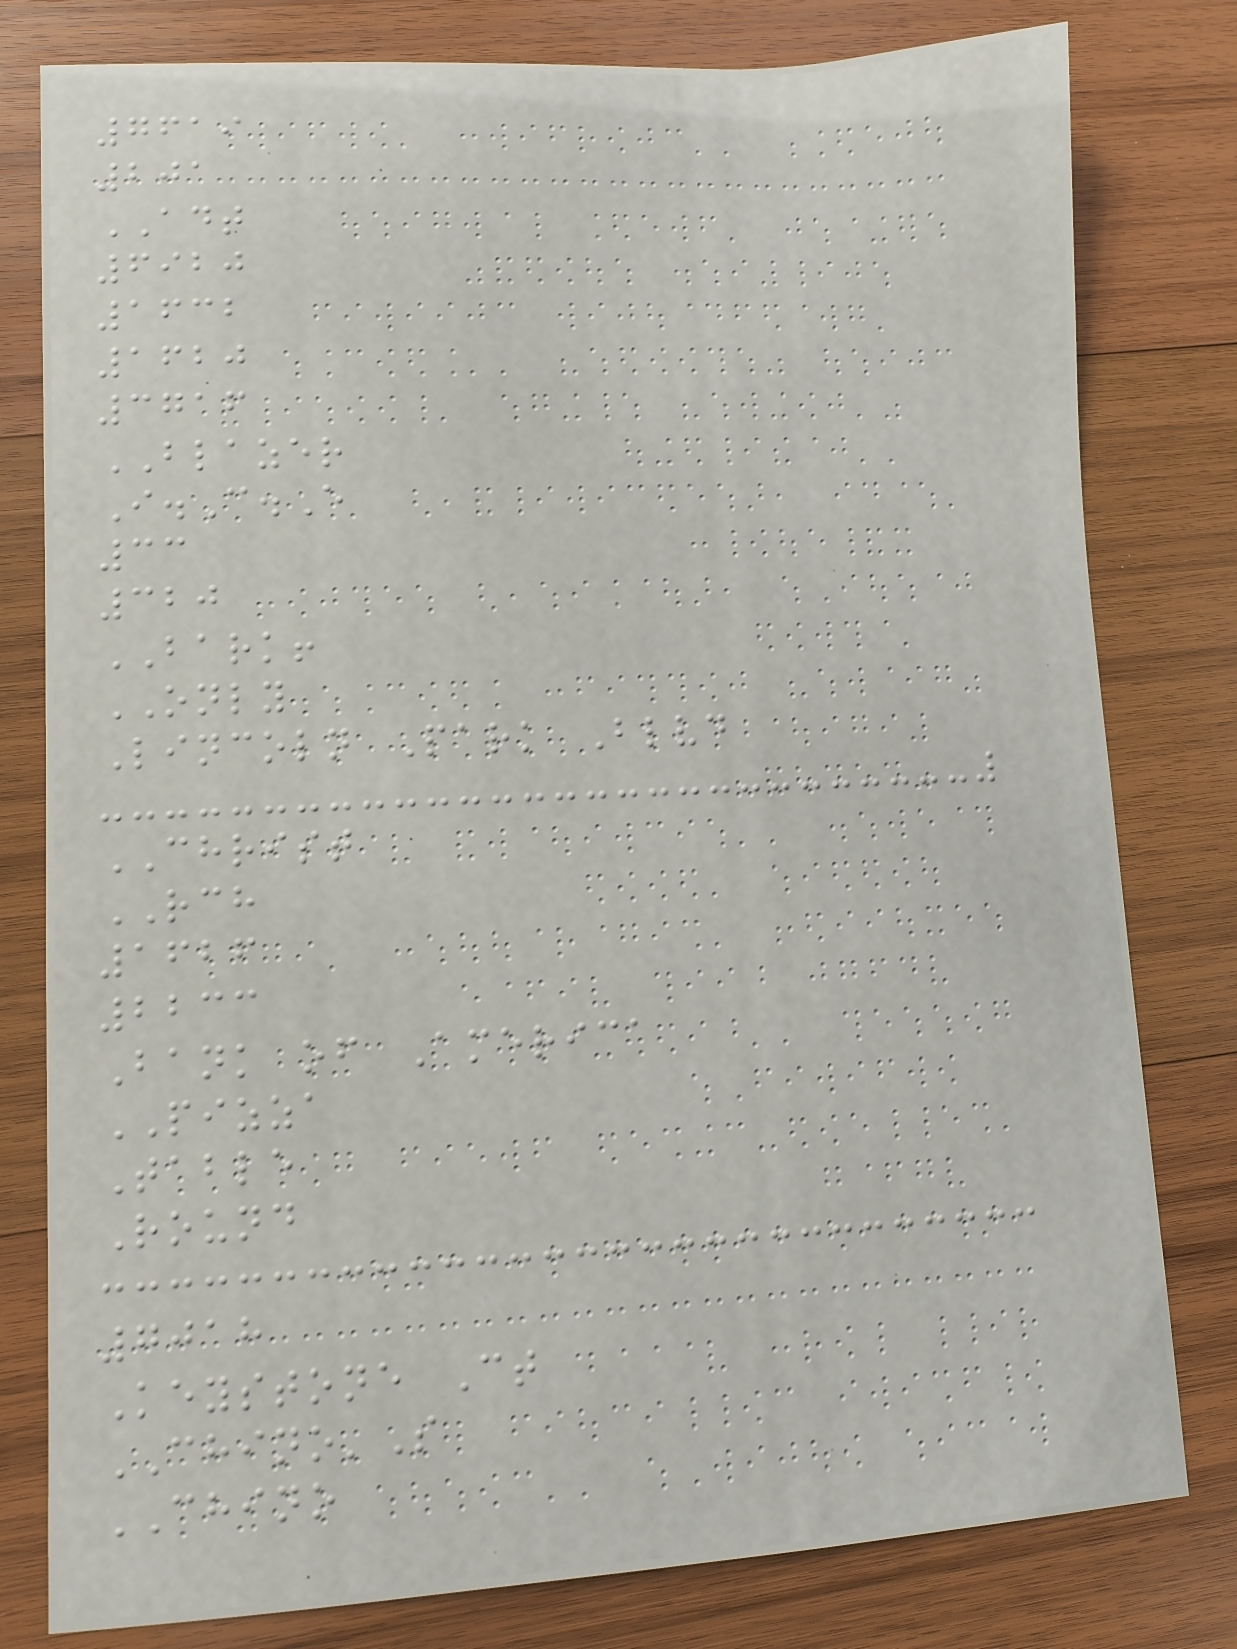7619
201
ADT
6920
1632
1620
3716
BLAZER
I.C.E
33
320
BARK!
ONLY
Lincoln Park Blvd
CHRIST
RCH
1626
2233
Bank of America
PIZZA
Table
Round
7018
Keystone Ct
CHINO'S
CHINO
